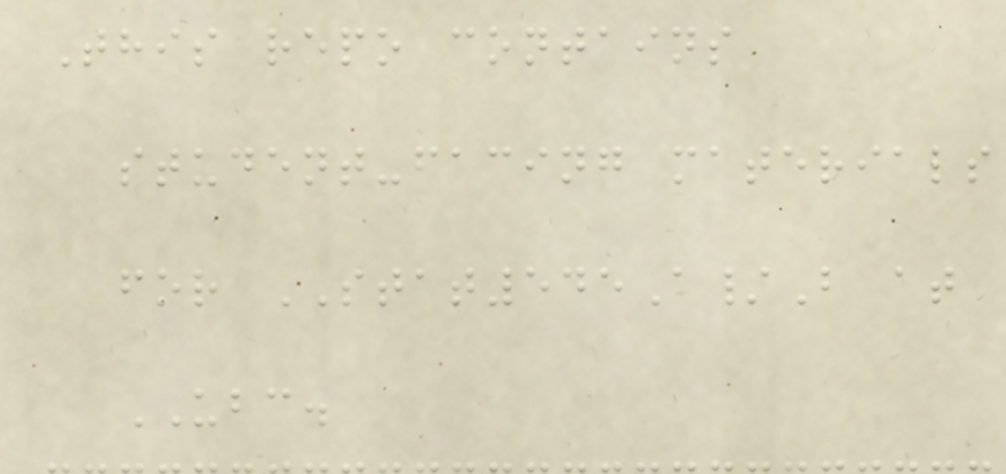This repo contains
student-facing materials
for STAT545A/B at
UBC.
